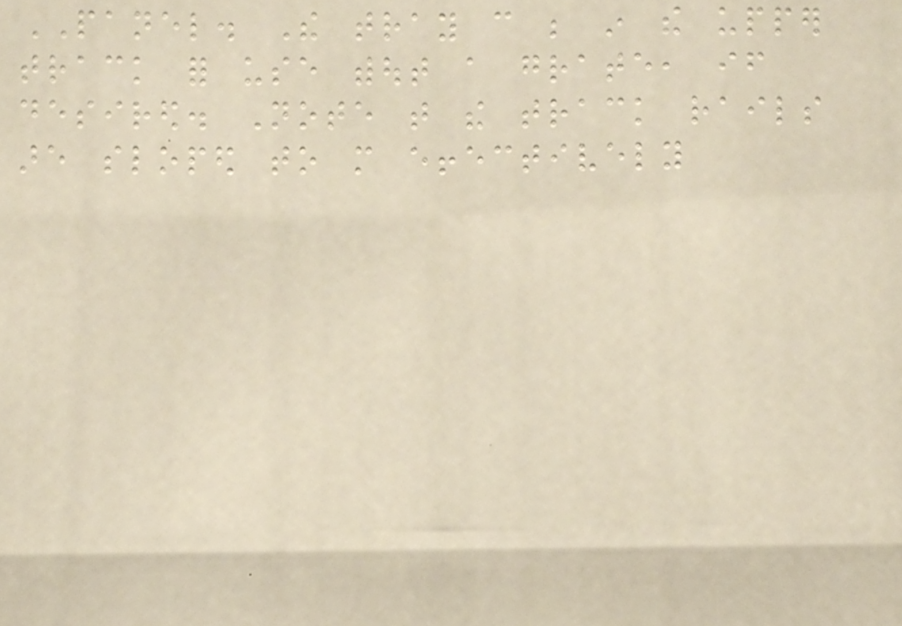PANEL. The tray can be in the upper
track for use without a grate, if
desired. Note that the track rails
are sloped to more effectively
